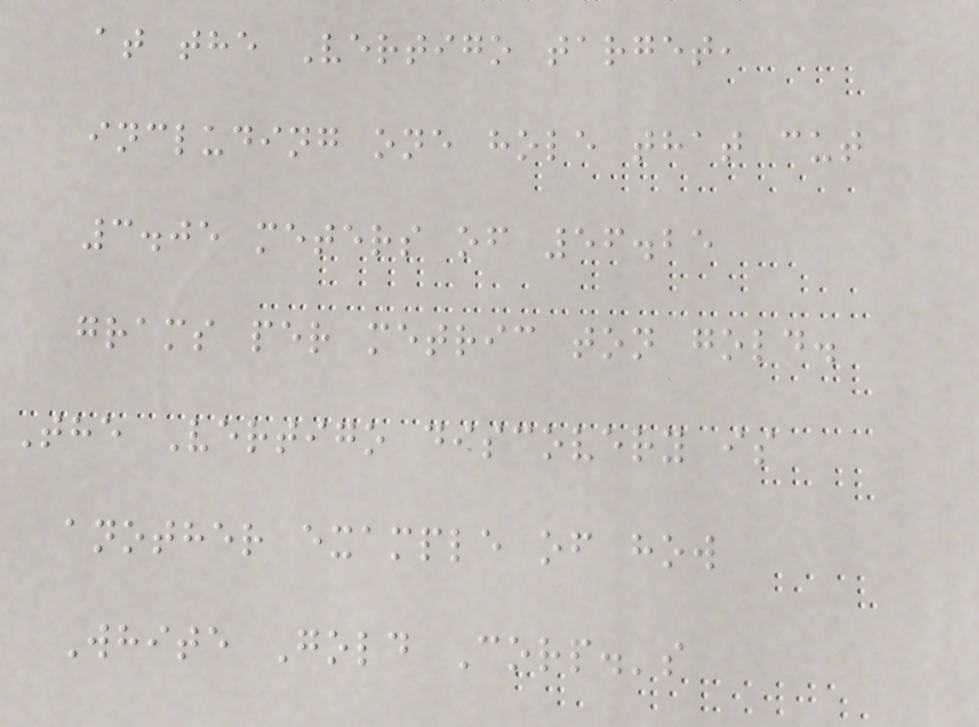at the Vertigo target,
including one hole that cut
3.05 meters of 56.25
grams per metric ton gold.
The Vertigo discovery is
another example of how
White Gold Corp.'s
